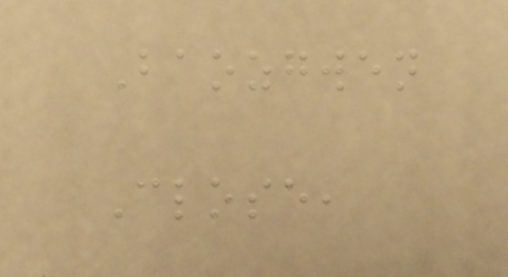Baozgwen
Close,
